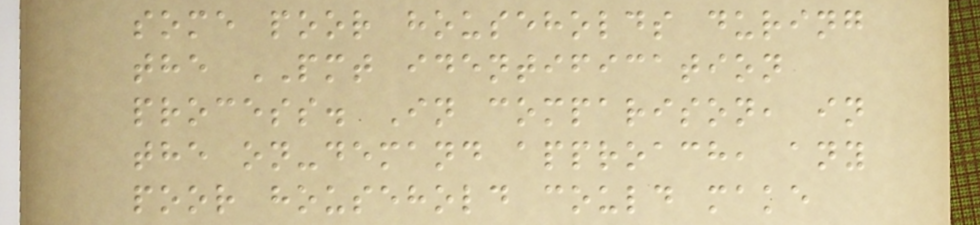some poor households during
the PMT identification
process. In comparison, in
the on-demand approach, any
poor household could make
